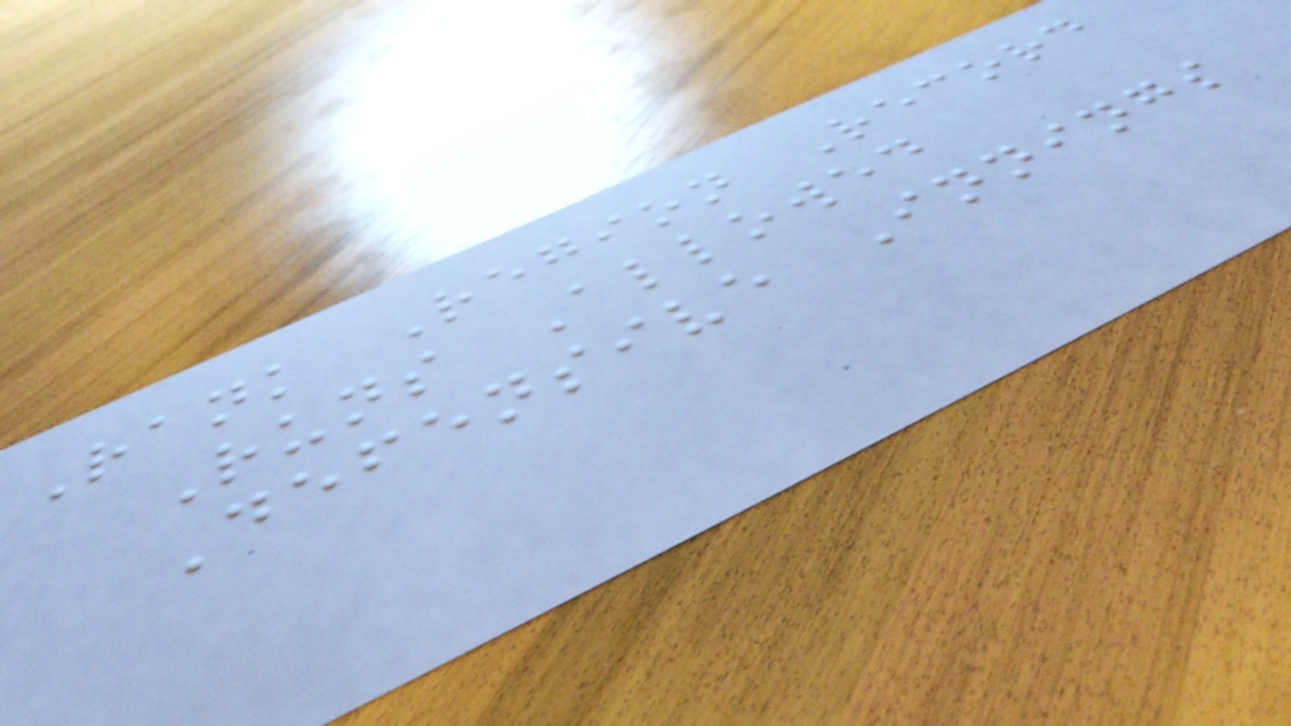Rank Region Record
Runs Allowed
Defensive Innings
